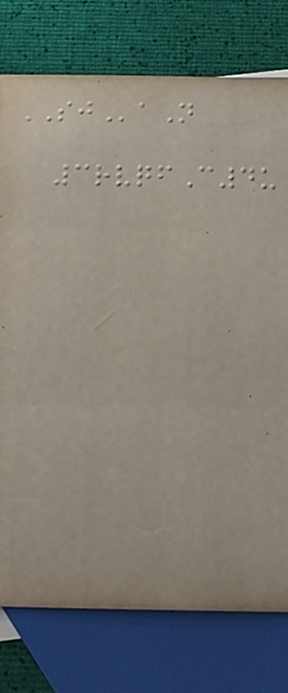SJaN
3rvqfC4u
